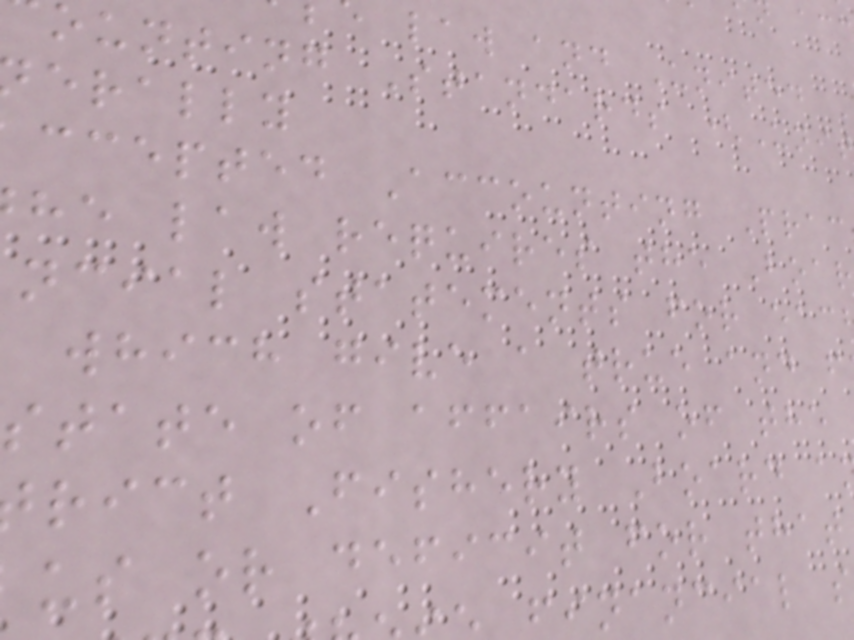law and United
ounting Standards (Uni
erally
ccepted Accounting Prac
he law requires the Boar
ncial statements for eac
which give a true and f
state of affairs of the
rict Fishery Board a
us or deficit for that
financial s
